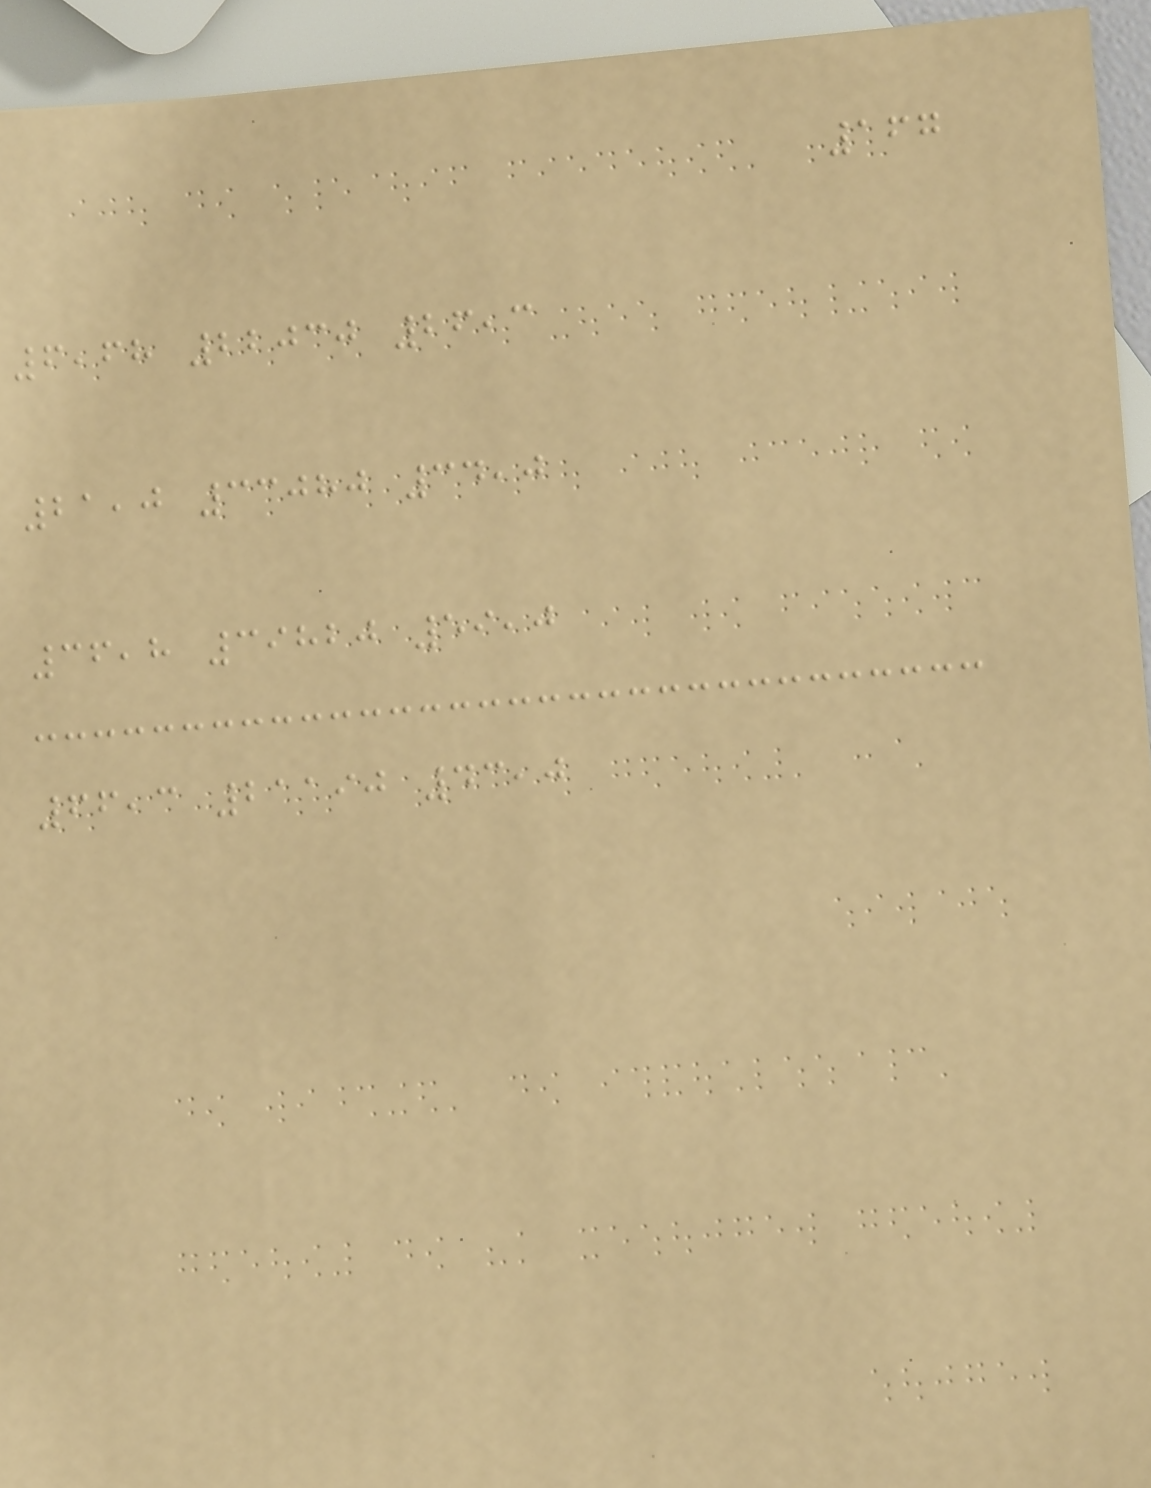167
6,68 22030 26,3
21,0 33080 34,0
36,8 39820 59,0
66,3 21190 43,0
